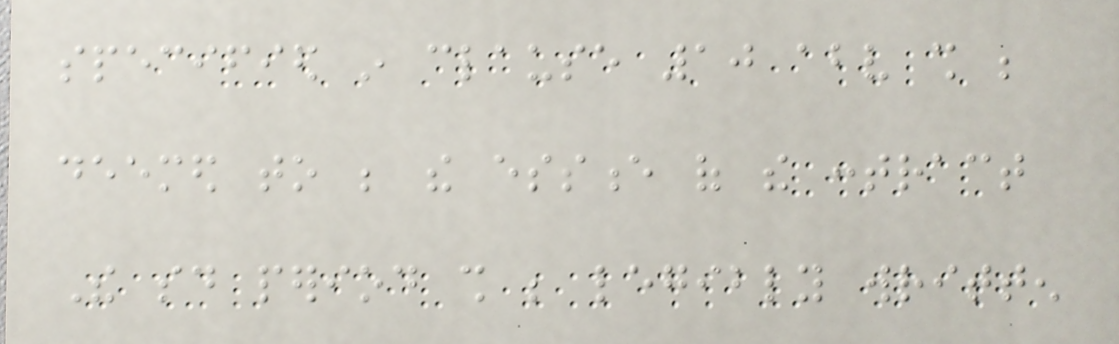specified in clause 10 above shall be
deemed to be the essence of the contract
The said period shall be legibly written
